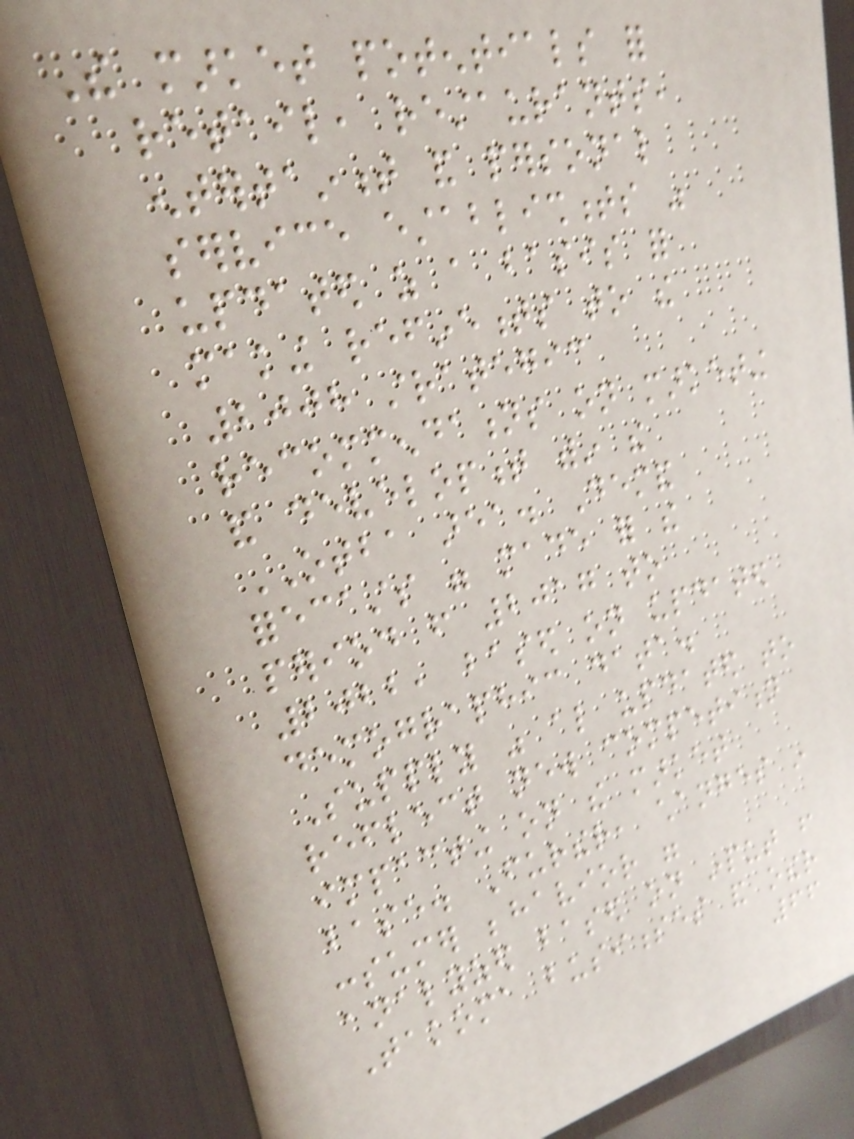The market potentials for
retail, restaurants,
entertainment and personal
service establishments was
updated as a basis for
making refinements to the
2008 strategic
recommendations on marketing
and development within the
OTBA area. Demand
forecasts were made for the
period from 2017 to
2022, based on updated
demographic data.
Supply was also updated to
reflect new competition
impacting on the market
base. Further, changes in
consumer behavior were
analyzed based on input from
Takoma businesses and other
66
